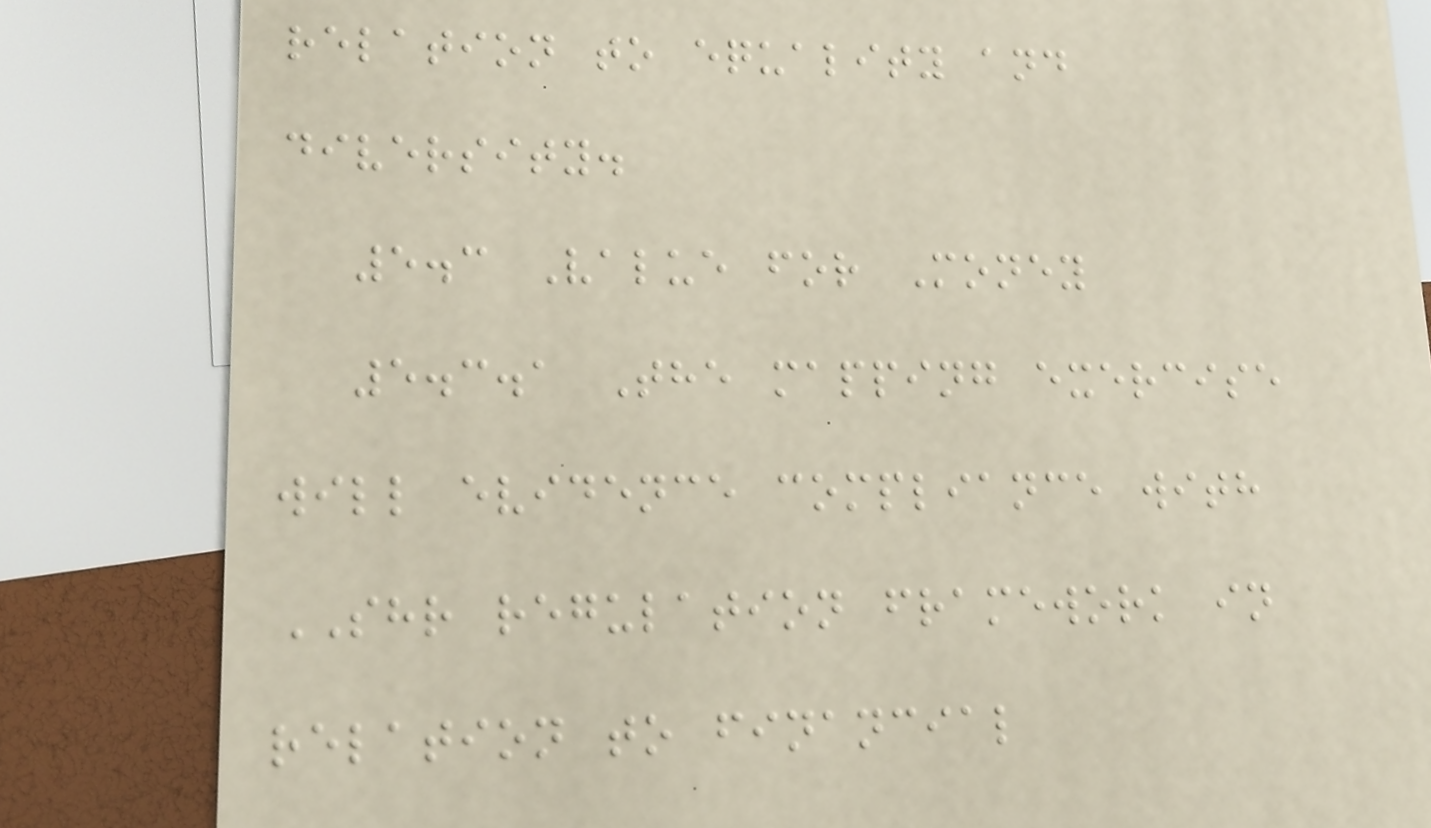relation to equality and
diversity.
5.3 Value for Money
5.3.1 The mapping exercise
will evidence compliance with
SHR regulation framework in
relation to financial
